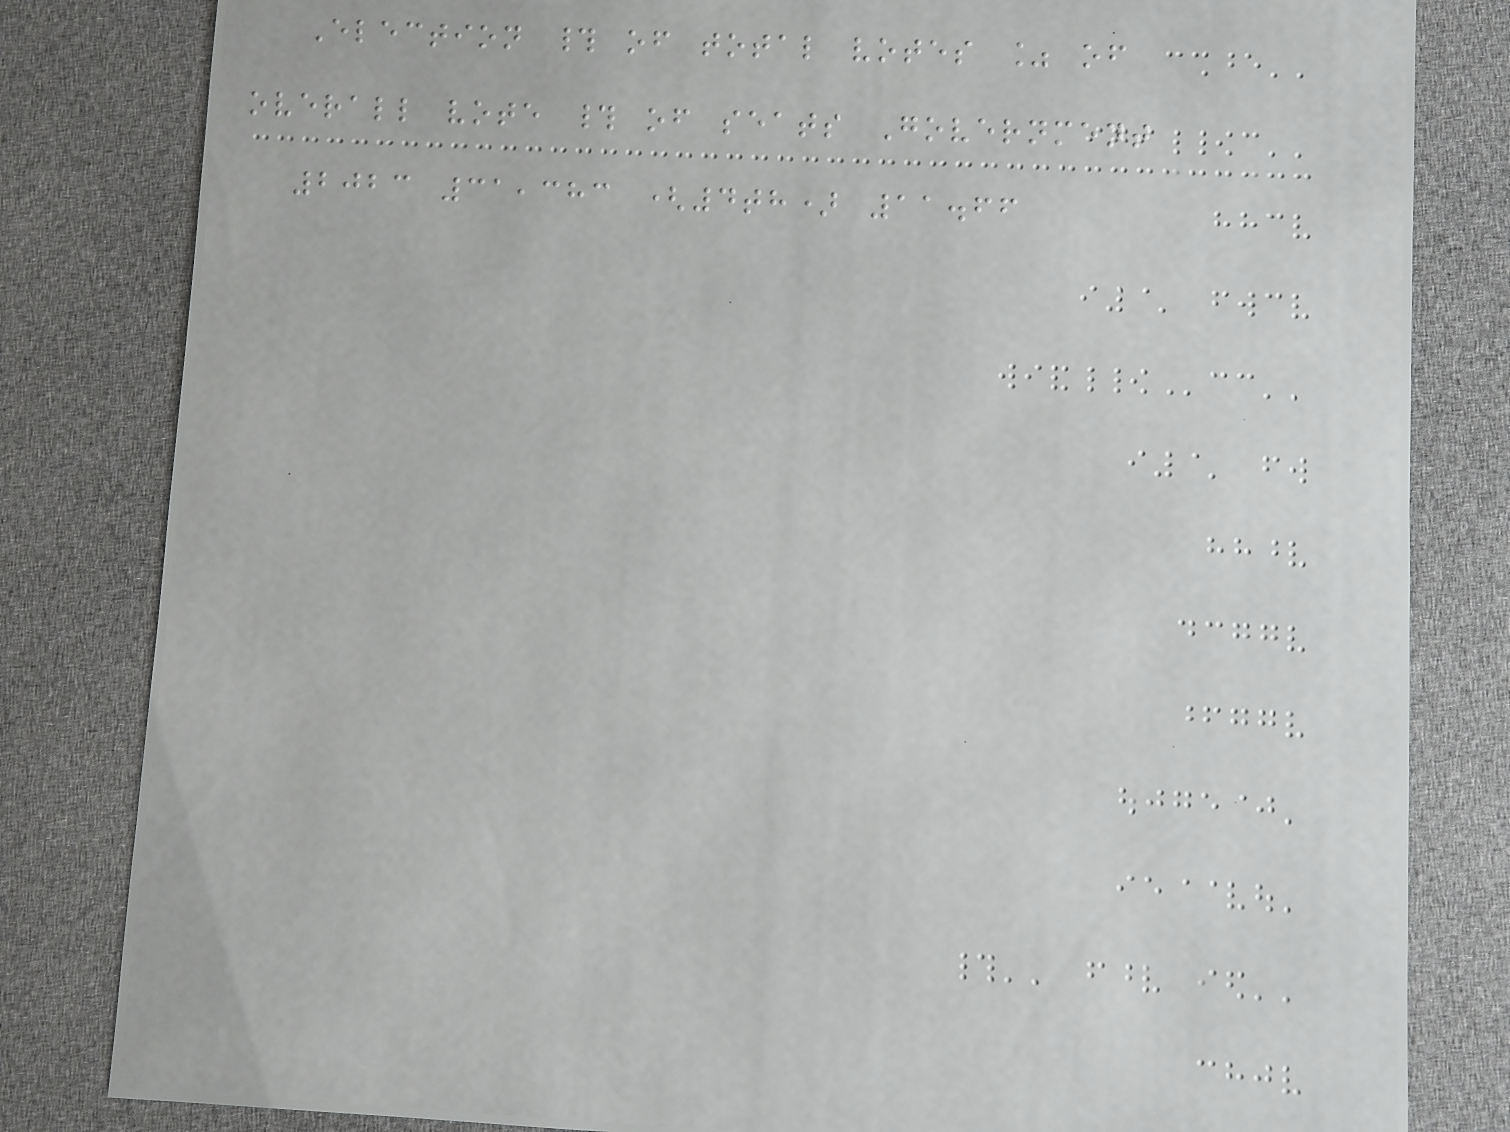Election # of total votes % of
overall vote # of seats Government
2023 31,383 (4th) 11.66
